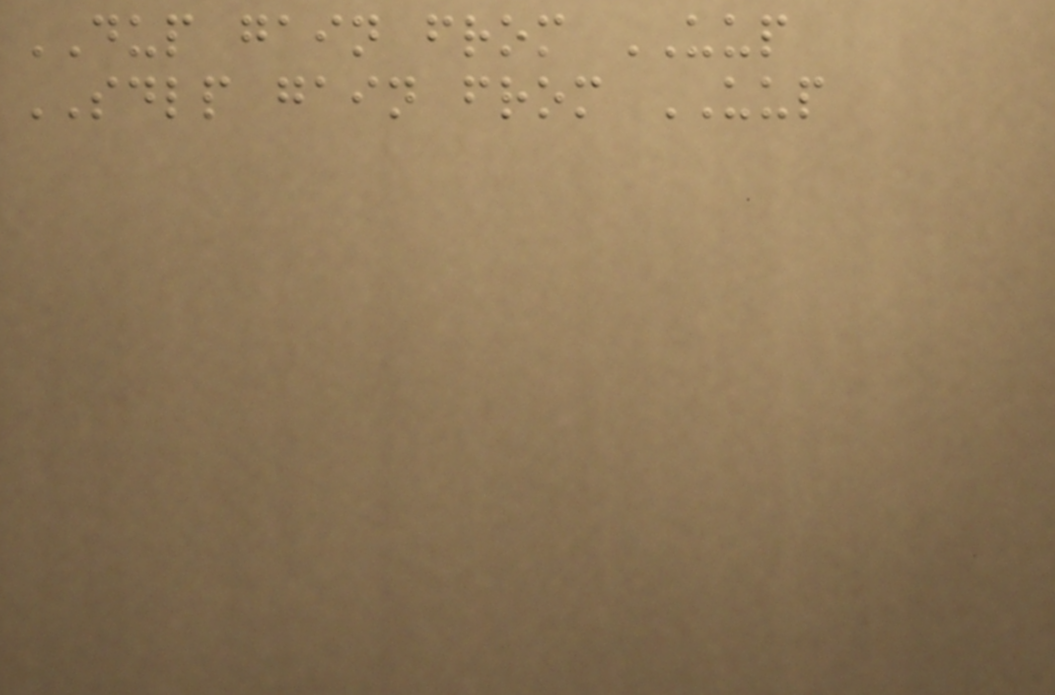DUP gain from UUP
SDLP gain from UUP
